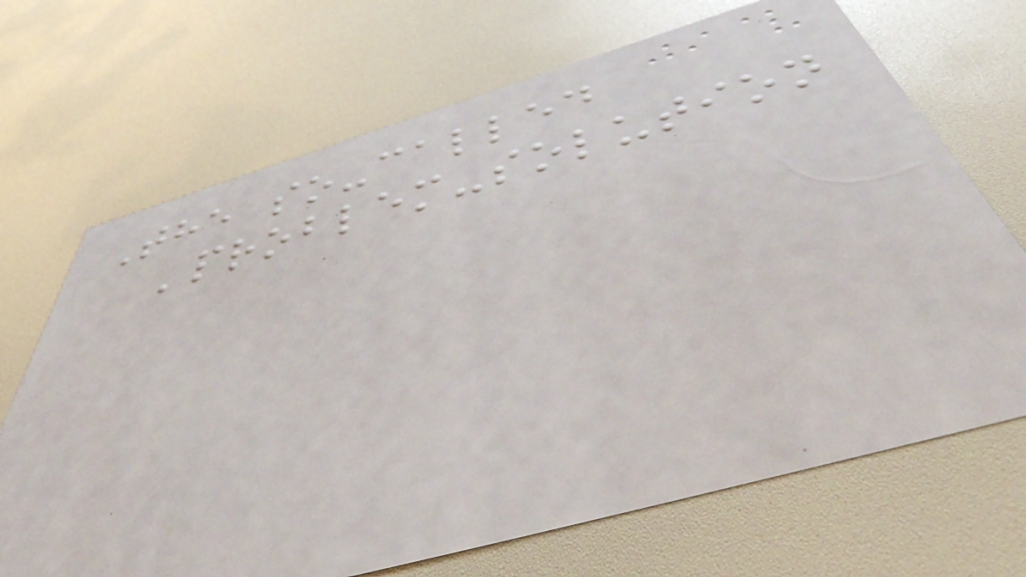The so-called
'problem-solution
